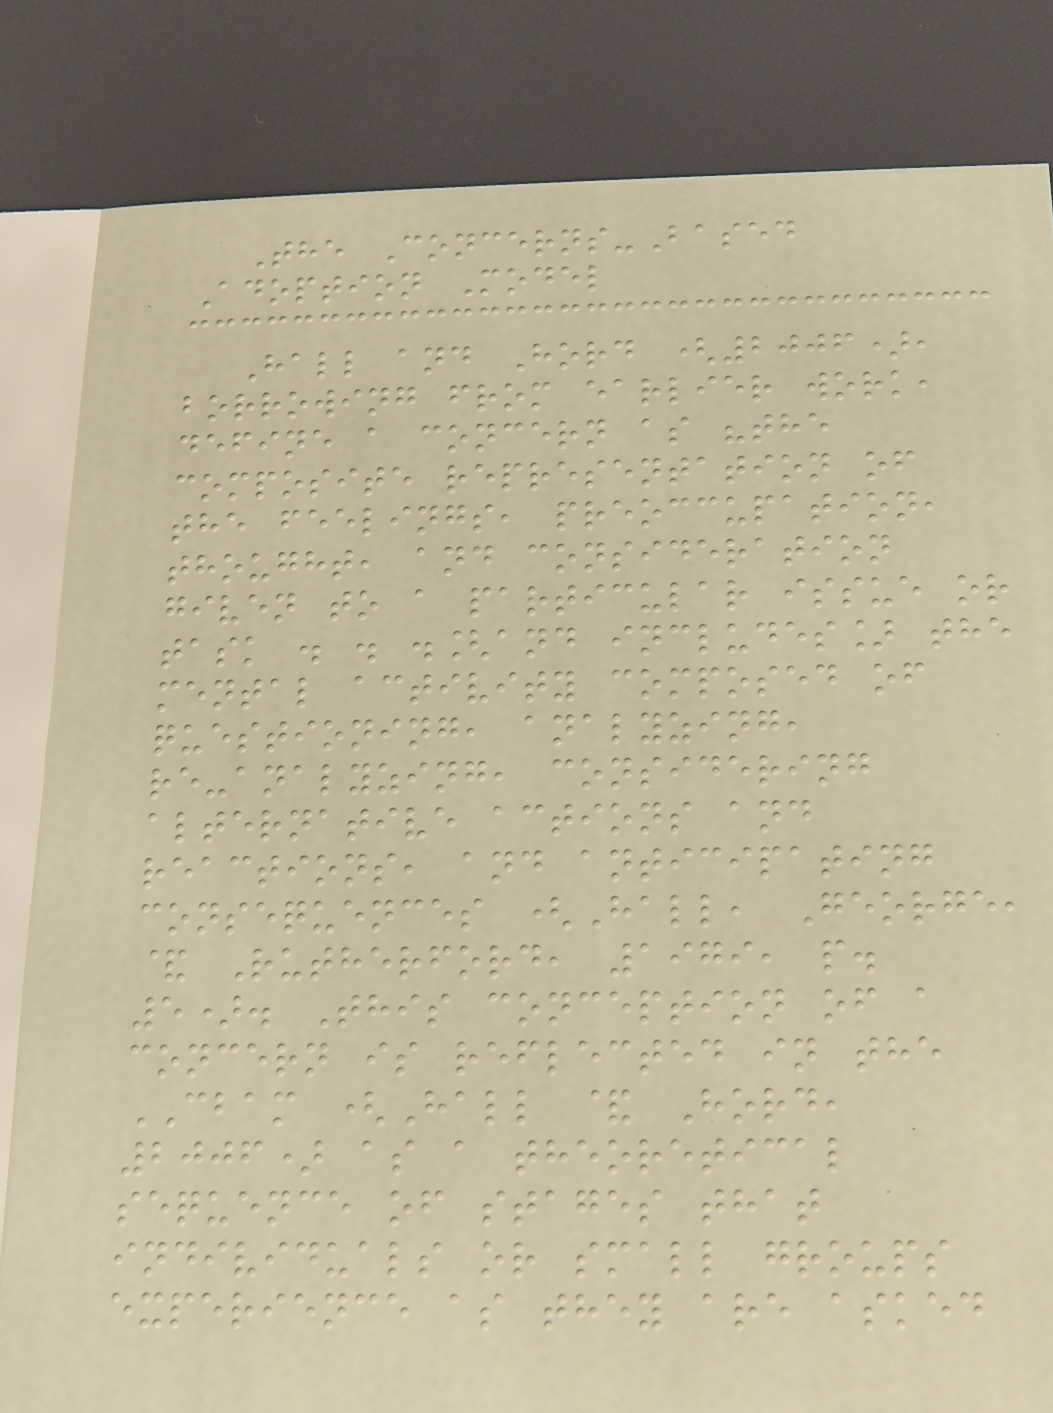The Concerns-Based
Adoption Model
Hall and Hord (2006),
borrowing from earlier work,
define a concern as "the
composite representation of
the feelings, preoccupation,
thought, and consideration
given to a particular issue or
task . . .[and includes] the
mental activity composed of
questioning, analyzing,
re-analyzing, considering
alternative actions and
reactions, and anticipating
consequences (Hall, George,
& Rutherford, 1979, p.
5). This conception of a
concern is reflected in the
CBAM (Hall & Hord,
2006) as a theoretical
sequence of stages that
individuals or small groups
experience as they are asked
